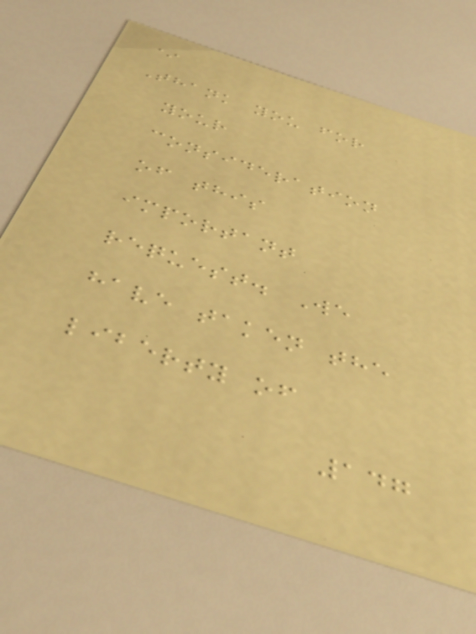*
Thank you for
your
consideration
of this
important
request. We
have taken the
liberty of
147
